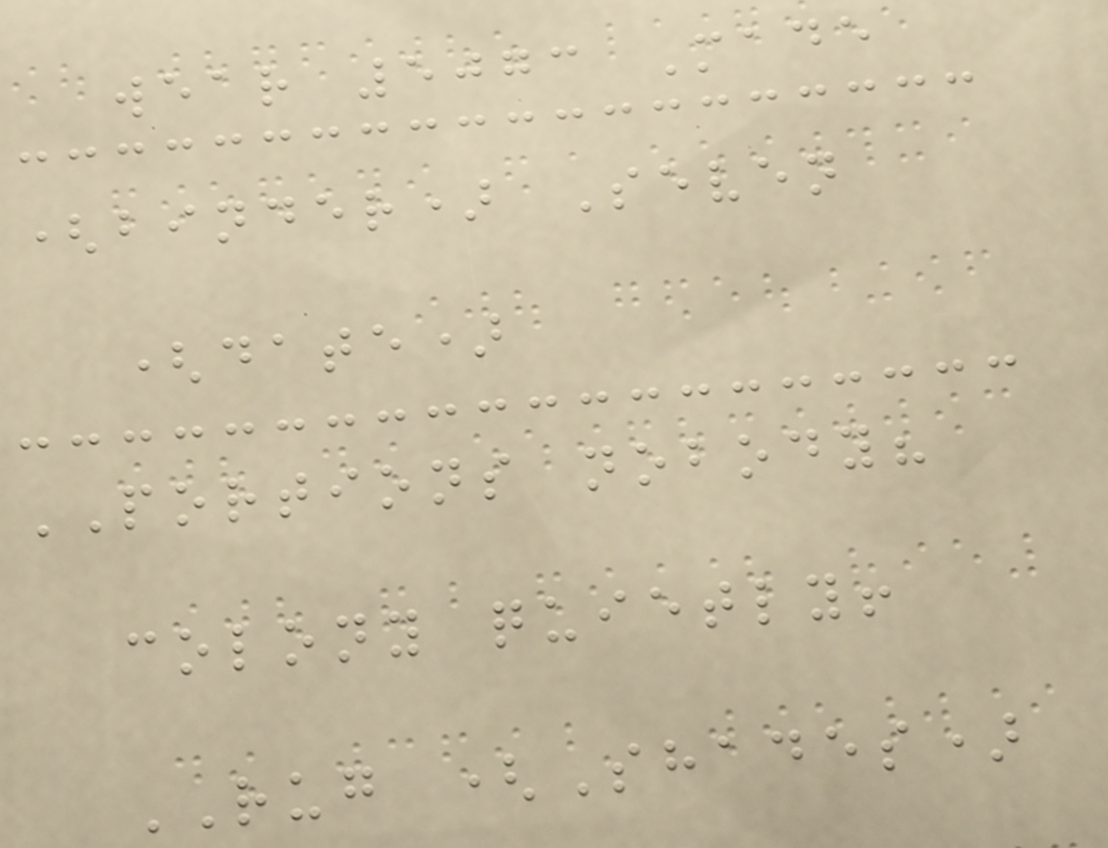wear 5073 Made
(binder) Seven
(date)
PORTIONS nobody?
colony quietly!
RUG (Shades)
